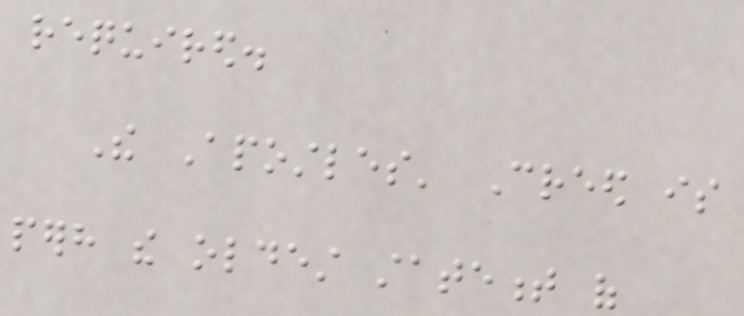required.
The Apostles' Creed is
perhaps the oldest statement of
